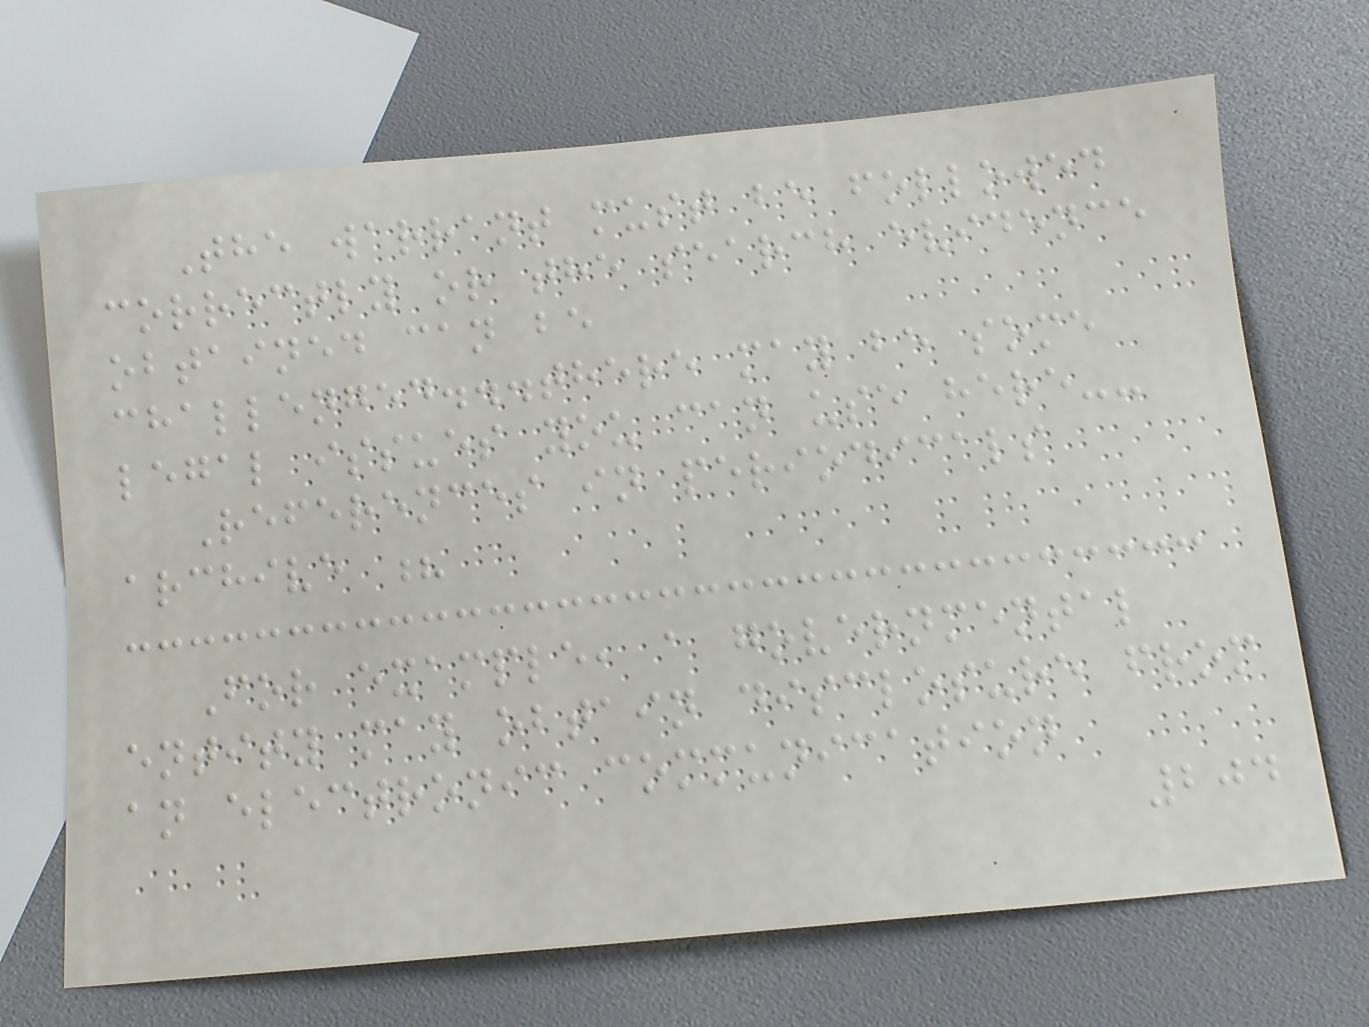The warrant must be followed
correctly or the search evidence
obtained can be
challenged...there may be some
legal issues you can use here--
References in periodicals
archive ?
For example, a governmental
entity may obtain disclosure from
an electronic communication
204
